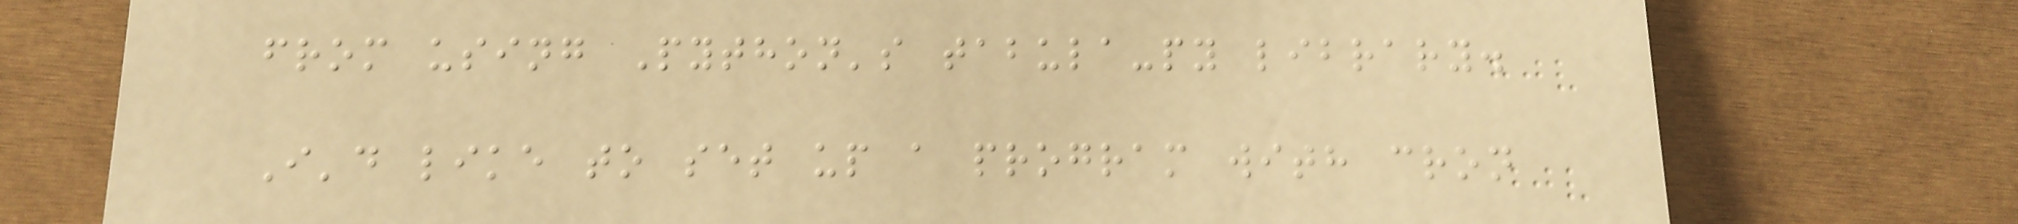from using Python's tabula-py library.
I'd like to set up a program with cron
